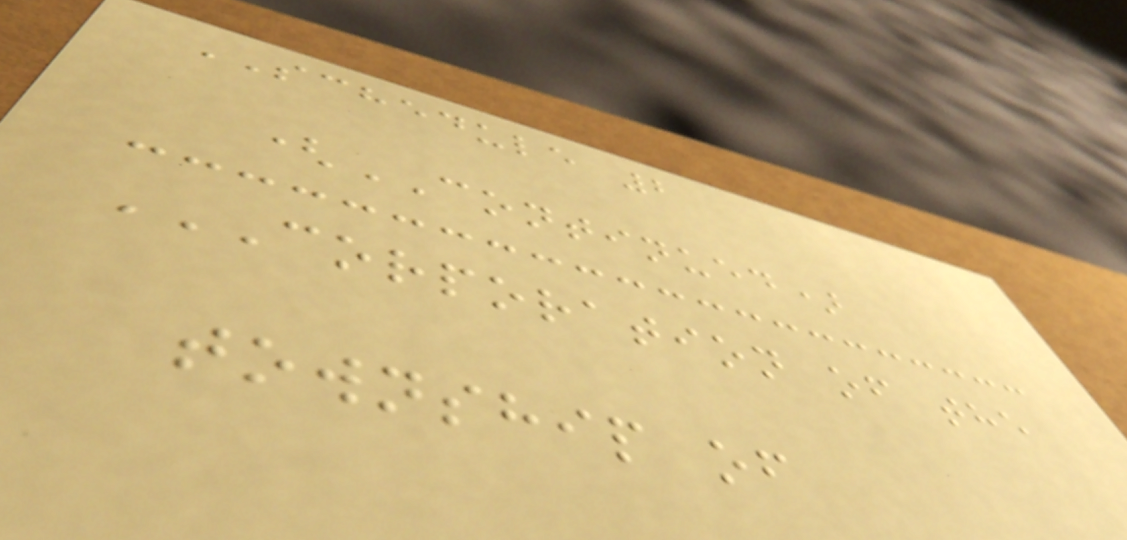SCHEDULE 2
(CONTINUED)
CORPORATION OF THE
TOWNSHIP OF
